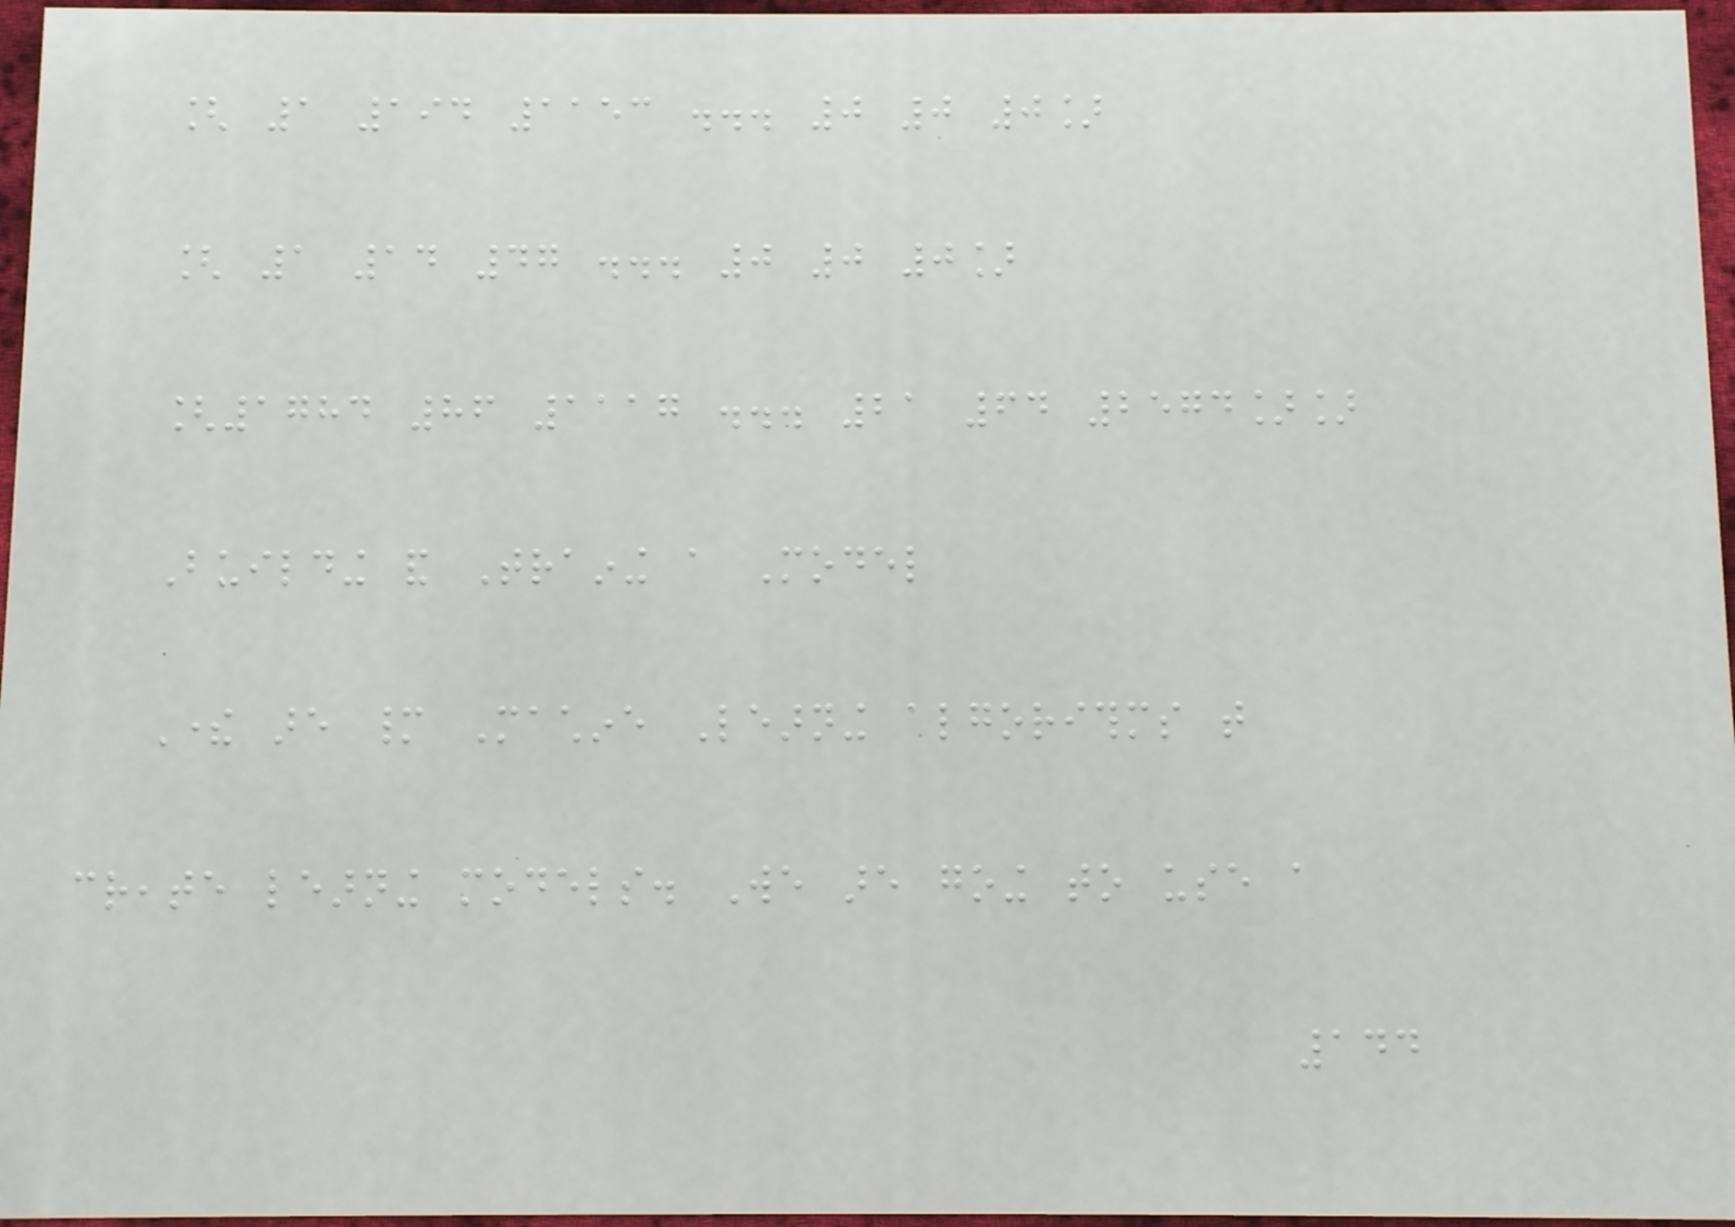[ 1 194 1153 ... 0 0 0]
[ 1 14 47 ... 0 0 0]
[1784 86 1117 ... 21 64 2574]]
Building and Training a Model
There are many Machine Learning algorithms that
create learning models. We are going to use a
144
